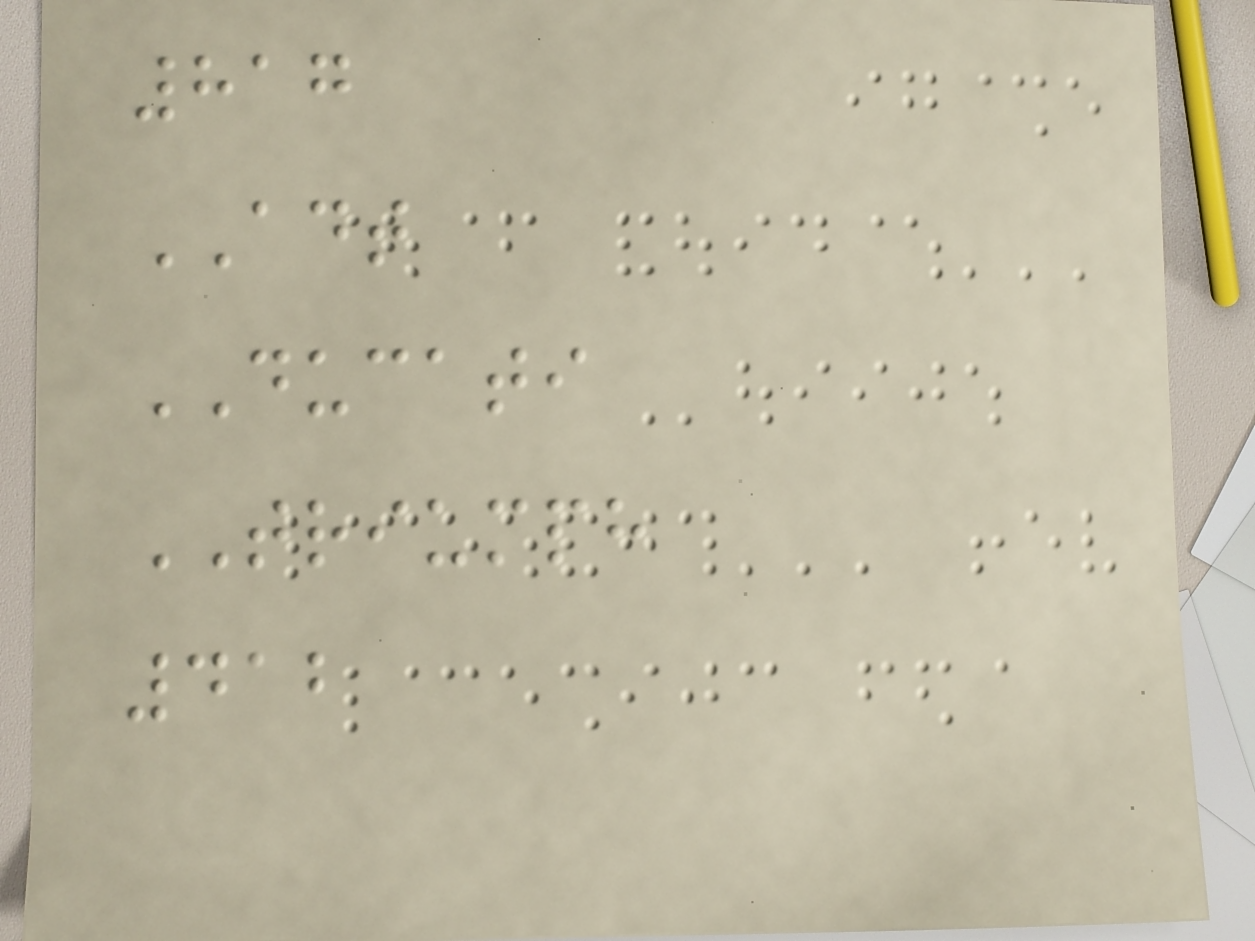817
ADT
DUCATI
TRIUMPH
412
